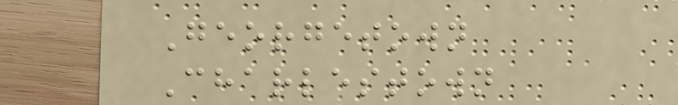Georgetown
Charlestown
